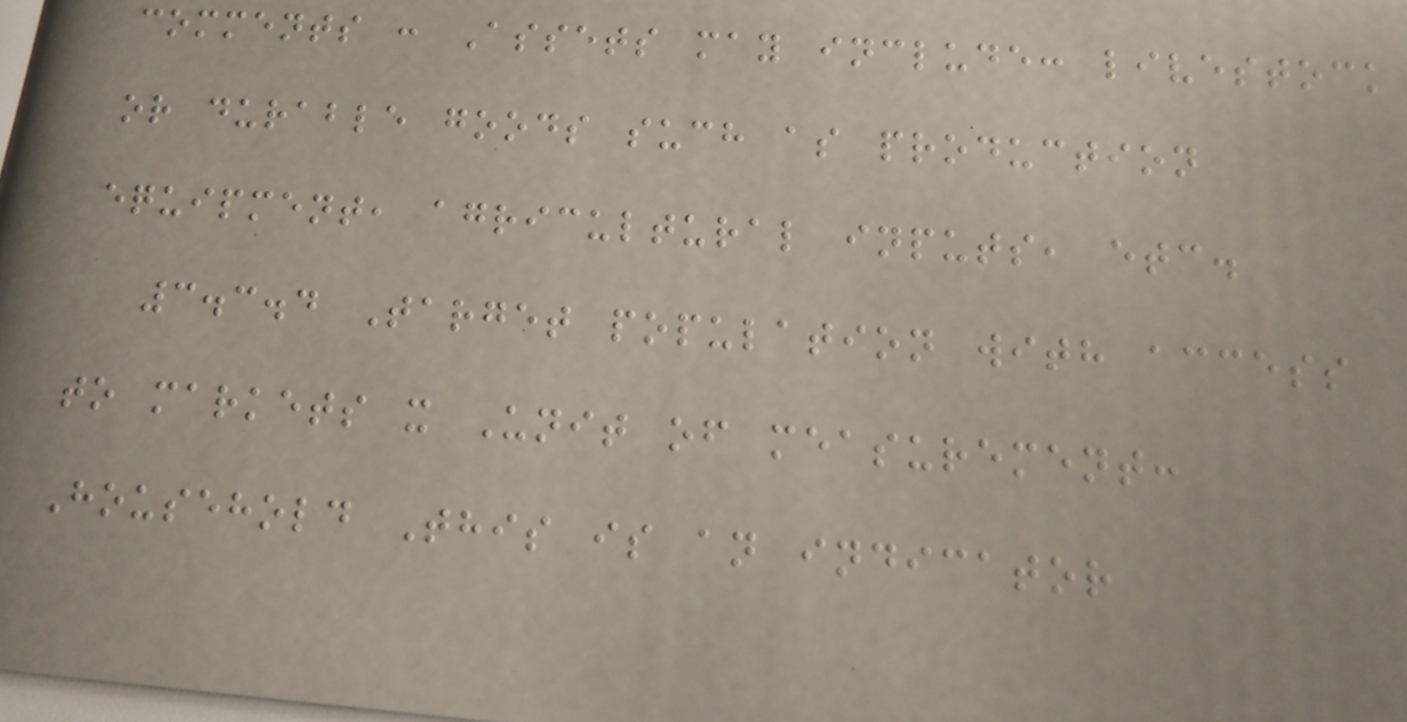comments : Assets may include: livestock
or durable goods such as production
equipment, agricultural inputs, etc.
3.3.4 Target population with access
to markets x Unit of measurement:
Household This is an indicator
